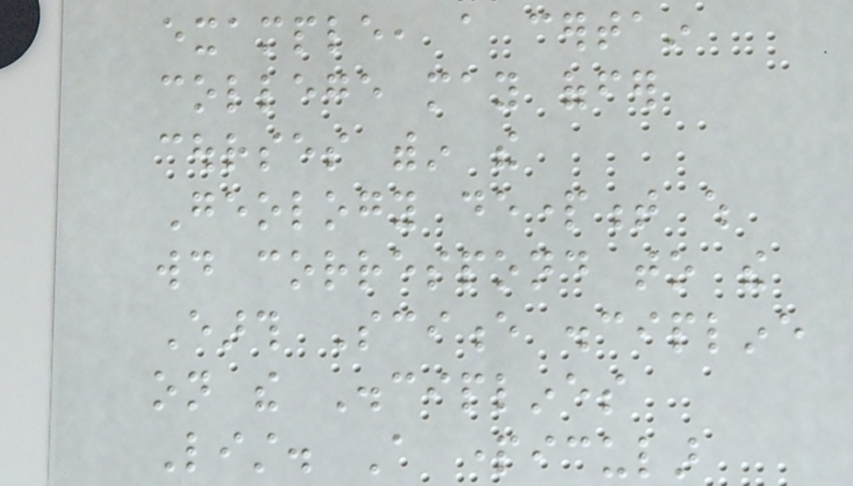example, a certain
college may offer
courses within the
Geology department which
would correspond to the
Earth Science discipline
on the Disciplines
List. A particular
